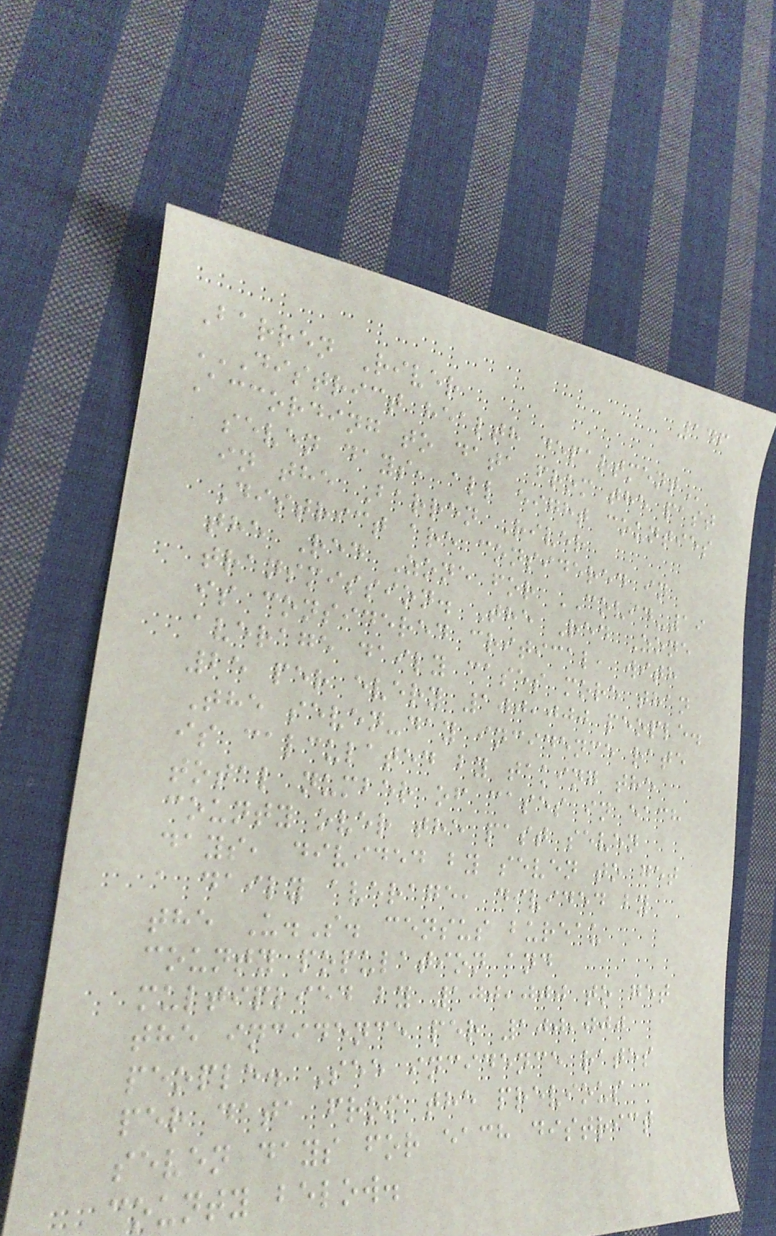146
Barren River
DISTRICT HEALTH DEPARTMENT
According to data from the past
seven days, all eight counties
in the Barren River
District are considered in
the Red Zone for COVID-19
transmission. The Red Zone
is considered critical, with
average daily cases more than
25 per every 100,000 people.
The seven-day incidence rate
is calculated by taking the
total number of cases in each
county over the past seven
days, divided by seven to get
a daily average, divided by
the U.S. census bureau
county population and
multiplied by 100,000 to get
the incidence per 100,000
people. See incidence rates
per data from the previous
seven days for each district
county below.
